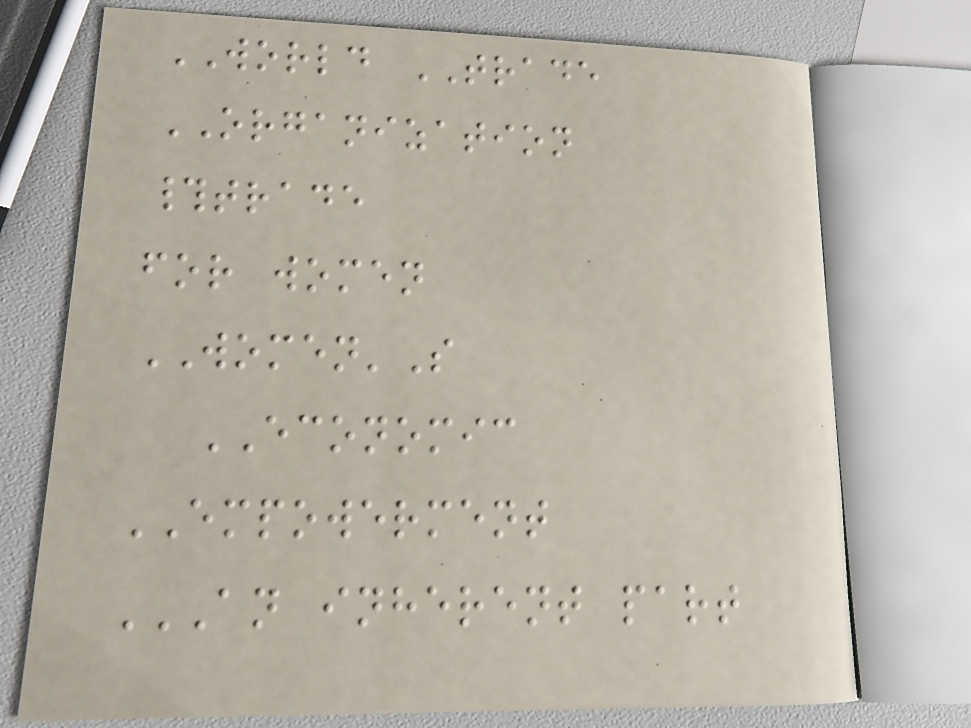WORLD TRADE
ORGANIZATION
#trade
for women
WOMEN'S
ECONOMIC
EMPOWERMENT
AN INHERENT PART
